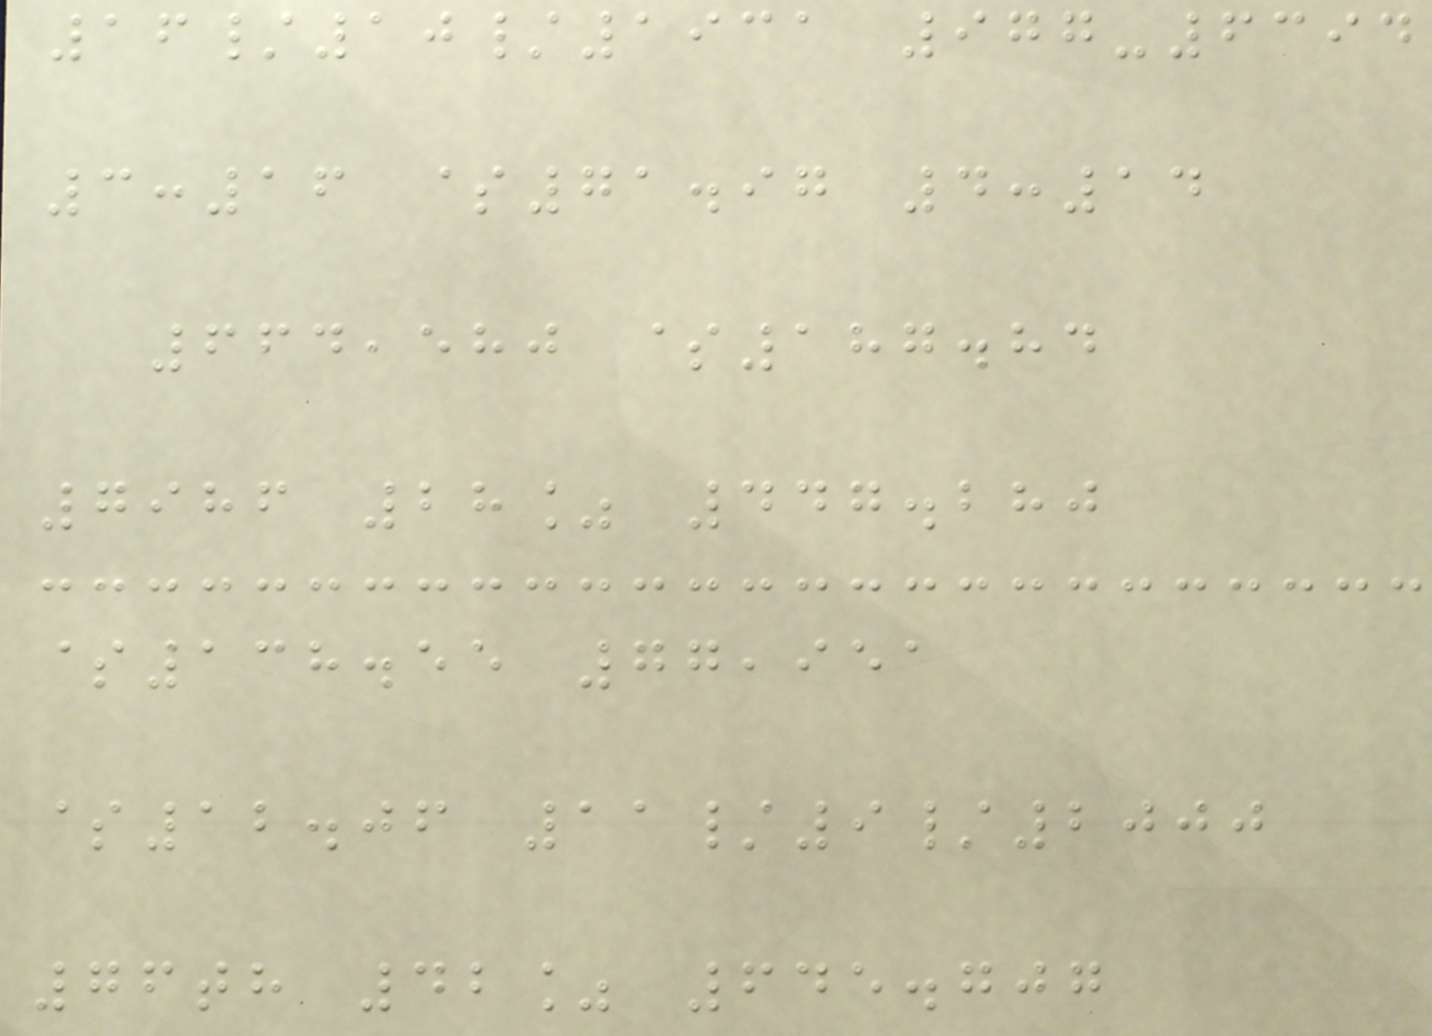16/10/1931 977-6394
3:16 $71.97 4:14
664,580 $187.84
7986 28% 447.280
$138.55 77,951
$12.06 11/9/2000
76th 42% 645.707
